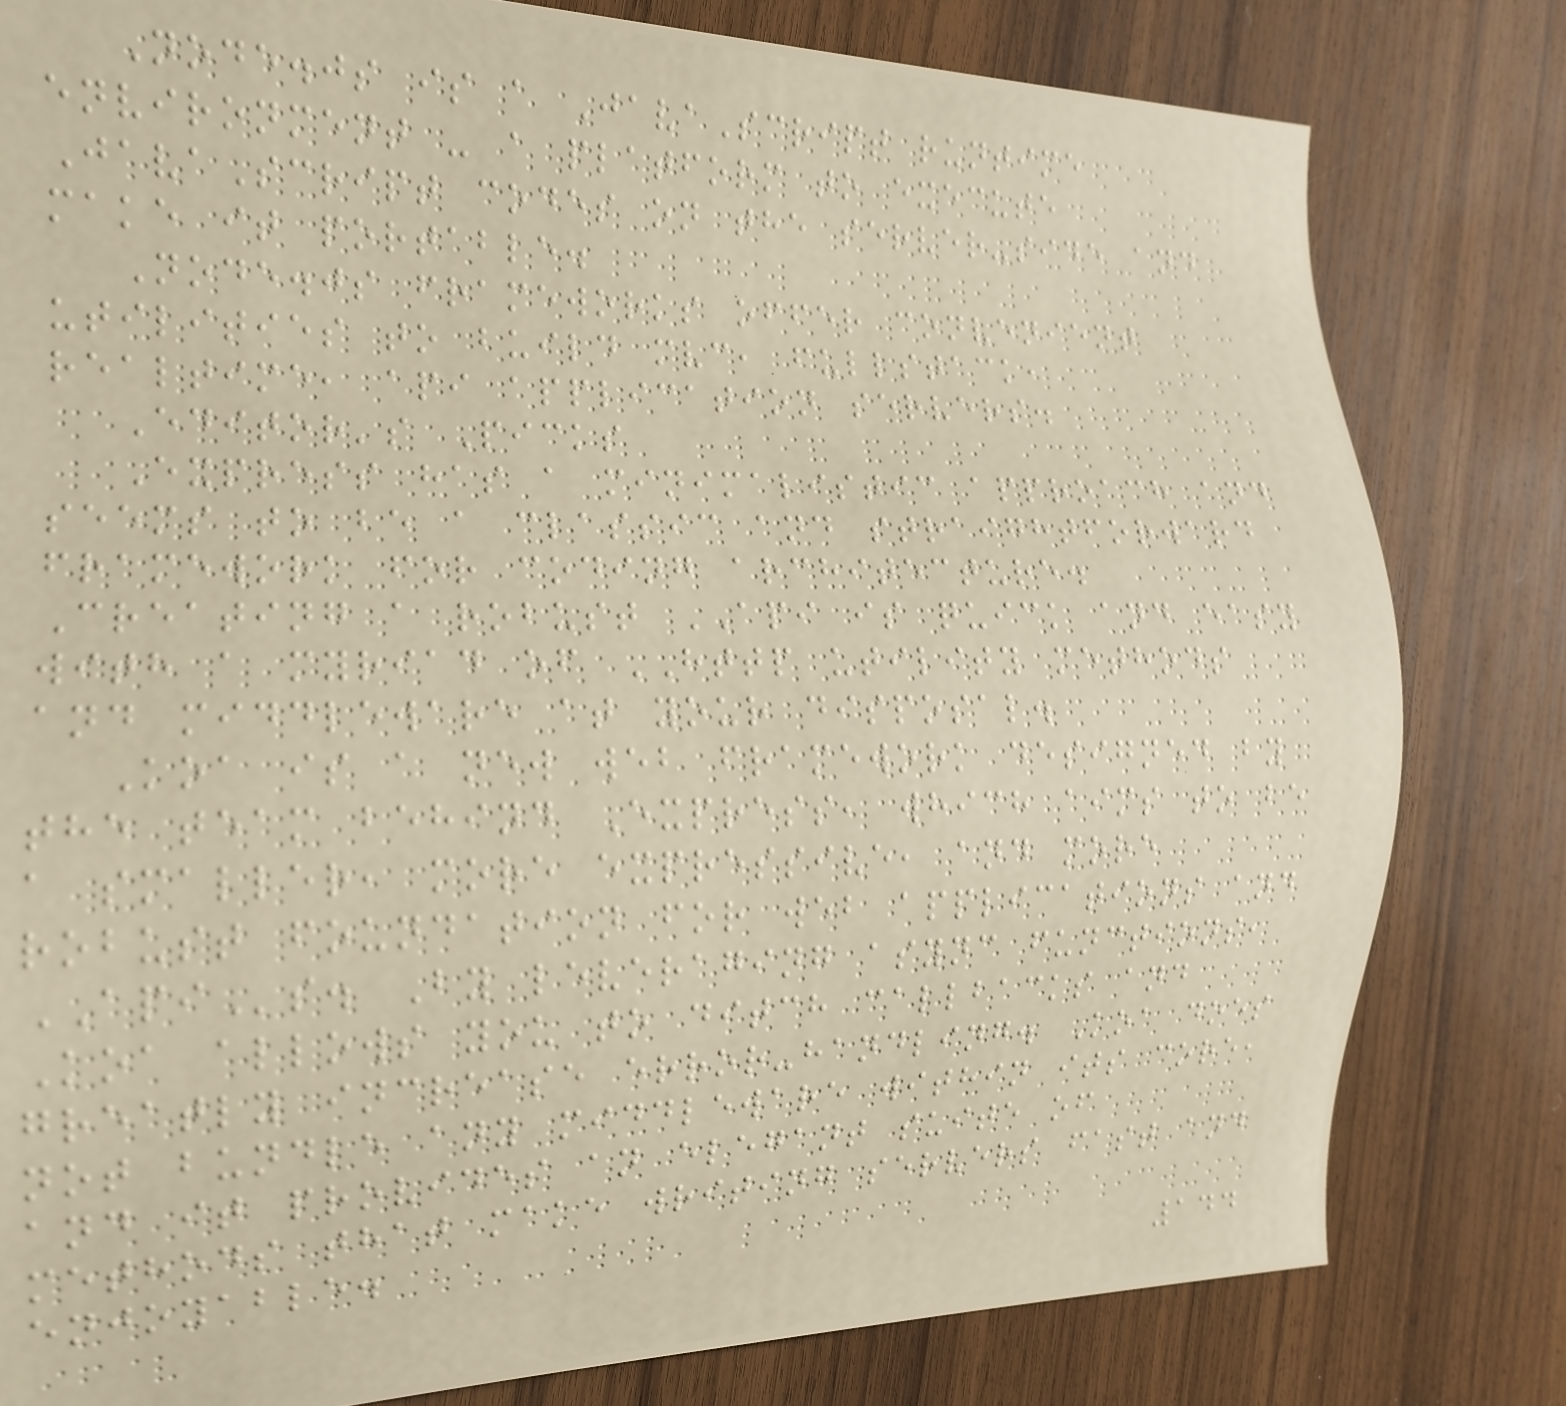Node.js is a JavaScript runtime
environment - a platform to execute
JavaScript codes on the server-side and
make it portable.
Node.js frameworks offer convenient
utilities to build mvc, fullstack,
realtime, api application servers.
Editor's Picks
Express has a minimalistic approach and
seems to be a classic and straightforward
framework for coding architecture.
Creating a robust API is quick and easy
with a myriad of HTTP utility methods
and middleware at your disposal.
Koa is a new web framework designed by
the team behind Express, which aims to be
a smaller, more expressive, and more
robust foundation for web applications and
APIs. By leveraging async functions,
Koa allows you to ditch callbacks and
greatly increase error-handling. Koa does
not bundle any middleware within its core,
and it provides an elegant suite of
methods that make writing servers fast and
enjoyable.
144
